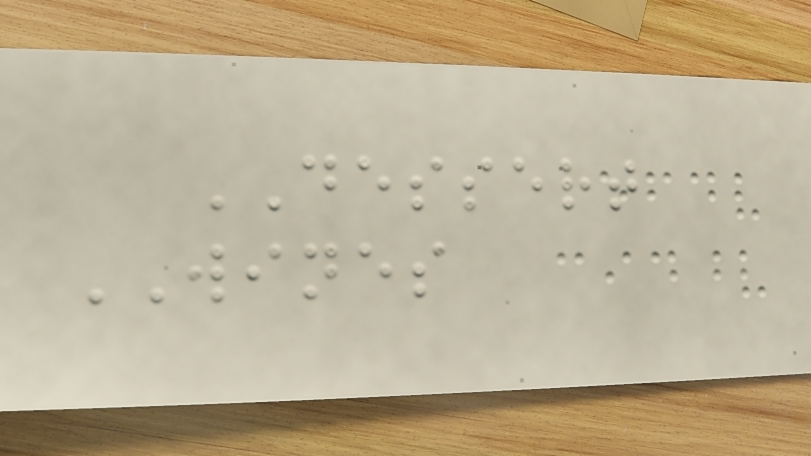DESSERT
WINES
